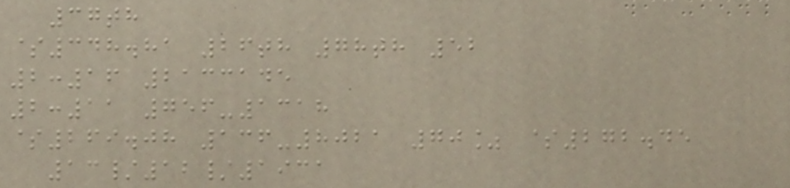37th
$348.81 26th 78th 52
2:16 2133145
2:11 756-1318
$269.08 136-8021 70% $272.45
13/12/1931
